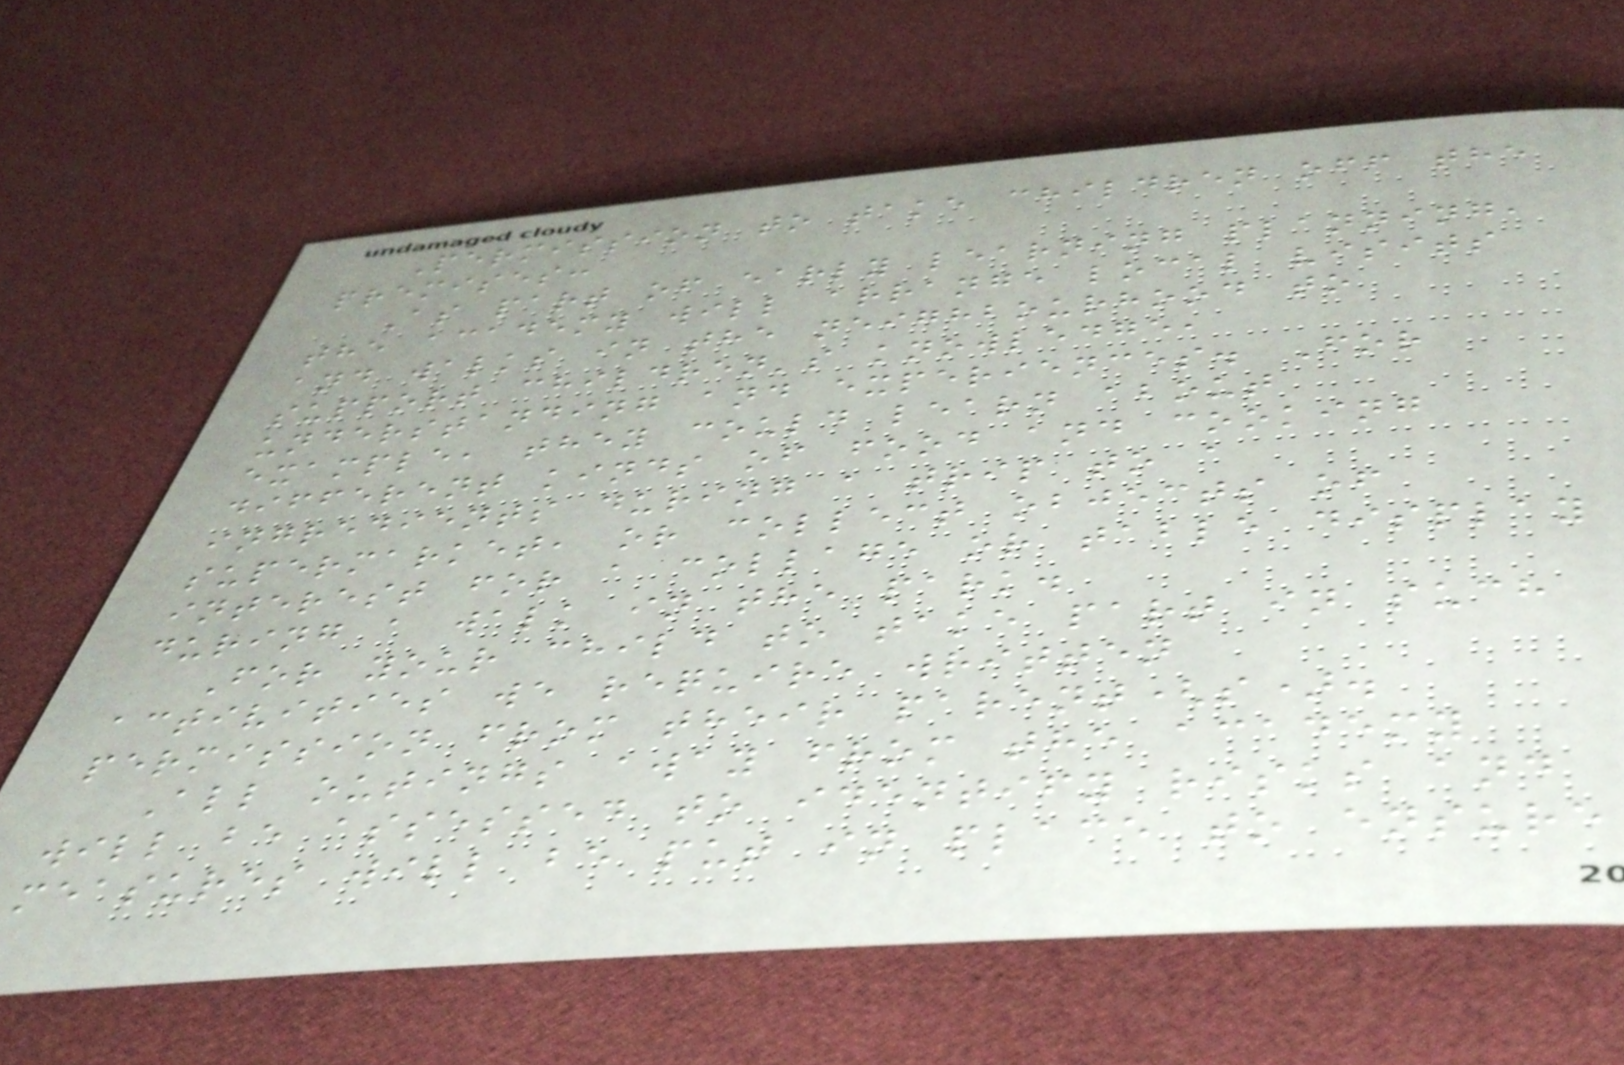Permission to take children off the
premises:
As part of early learning planning,
the academy will arrange local visits
and walks in the neighbourhood to
support children's knowledge,
understanding and experiences. For
example, they could learn about
different kinds of food and cooking
ingredients during a trip to a
supermarket, or collect objects of
interest for a collage or table display
during a walk in the park.
For your child to take part in such
activities we require written
permission from their parent(s).
All outings away from the academy
will be assessed to identify risks and
measures will be put in place to ensure
